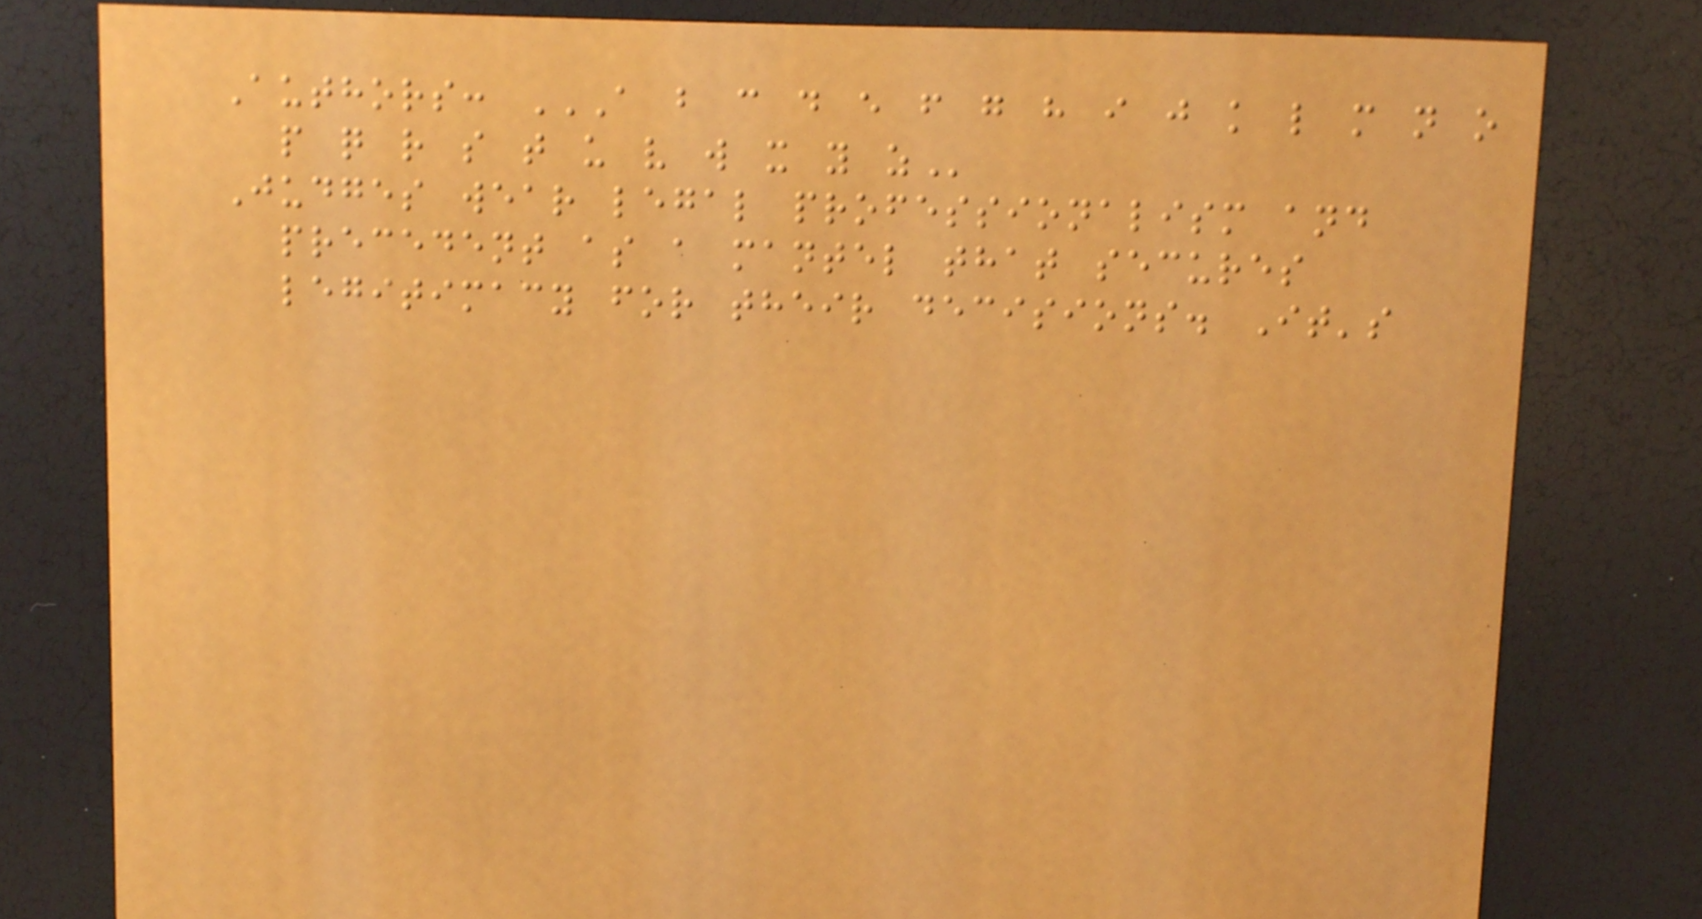Authors: A B C D E F G H I J K L M N O
P Q R S T U V W X Y Z
Judges wear legal professionalism and
precedent as a mantel that secures
legitimacy for their decisions. It's
